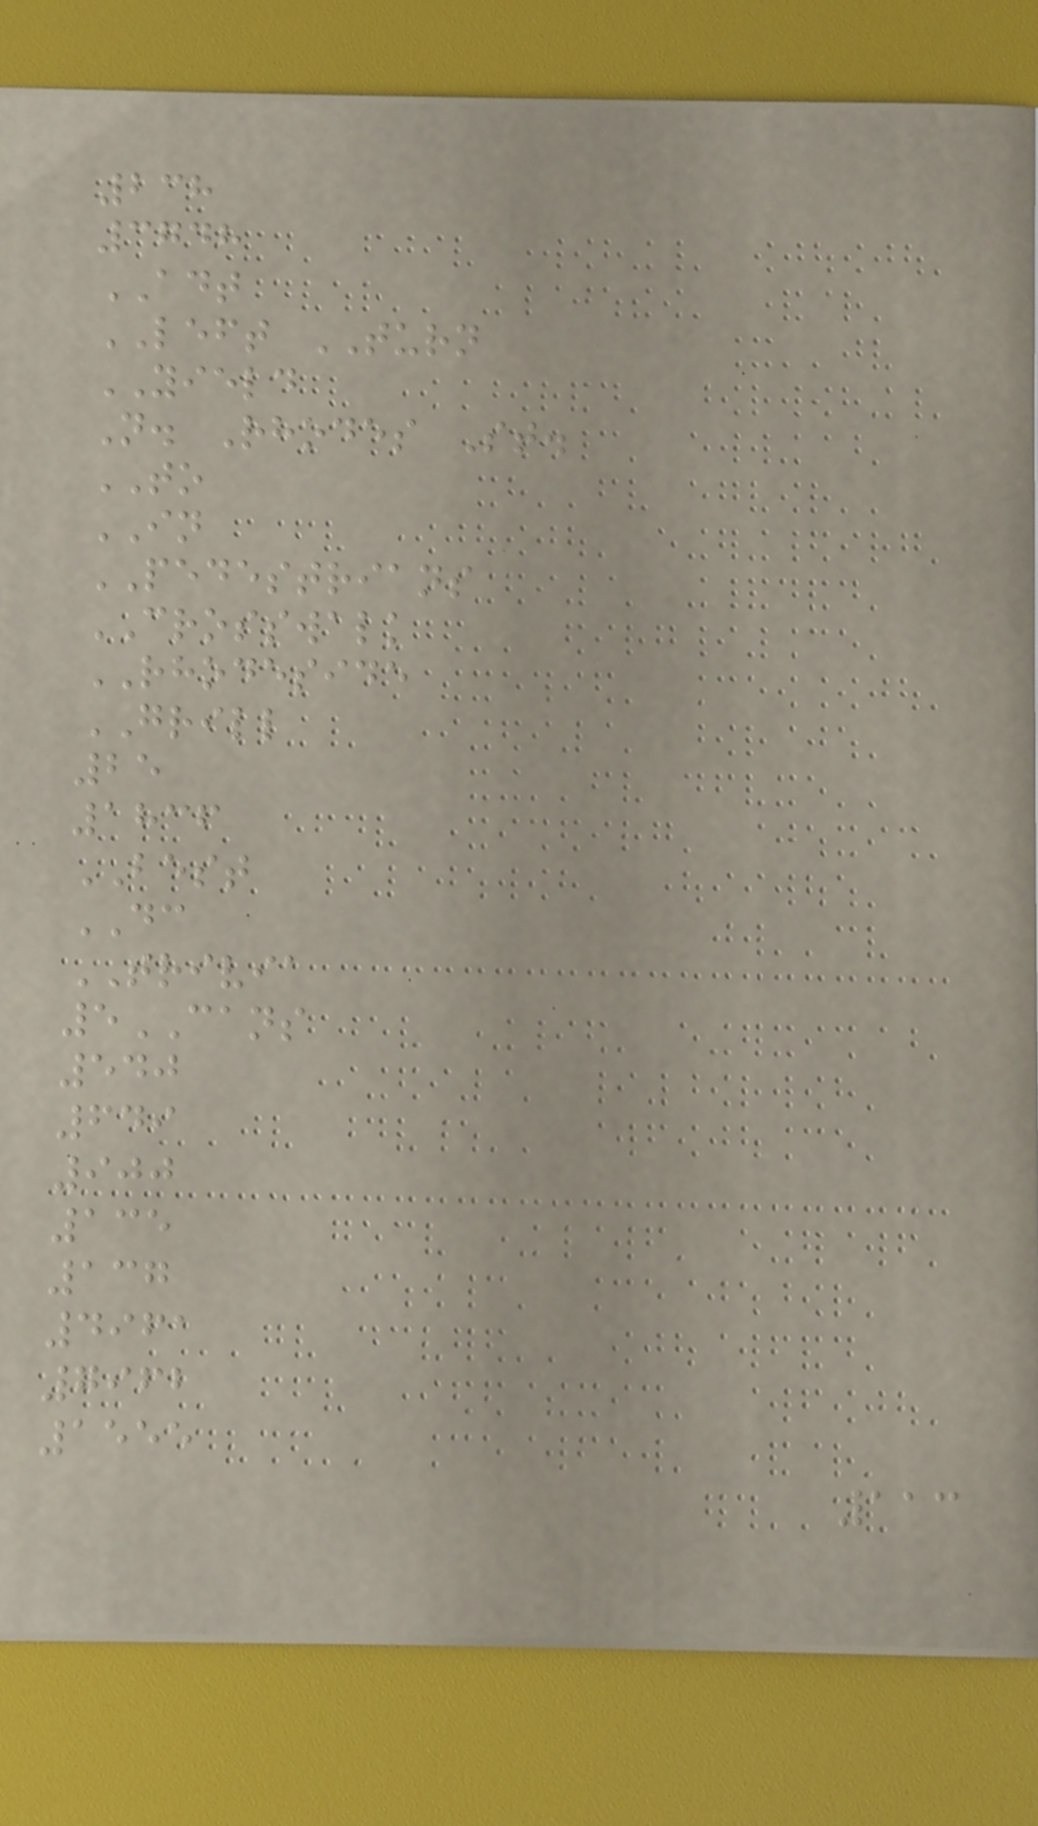238
3748
ADT
LEFT TURN
YIELD
N. Rhodes St.
TO
IN
PEDESTRIANS
CROSSWALK
RHODESIDE
GRILL
25
1836
BEST
DC
TRIVIA
5CANS
540
649
900
135
137
4961
7962
1555
113
